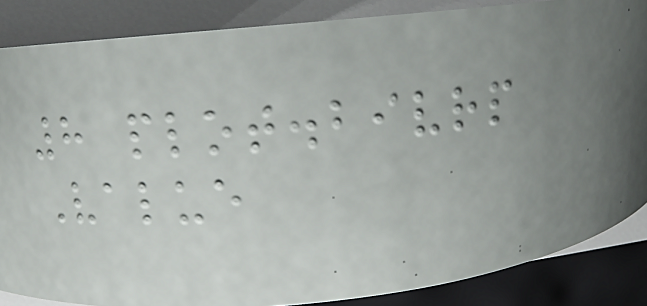8 plot.bivrp
Value
